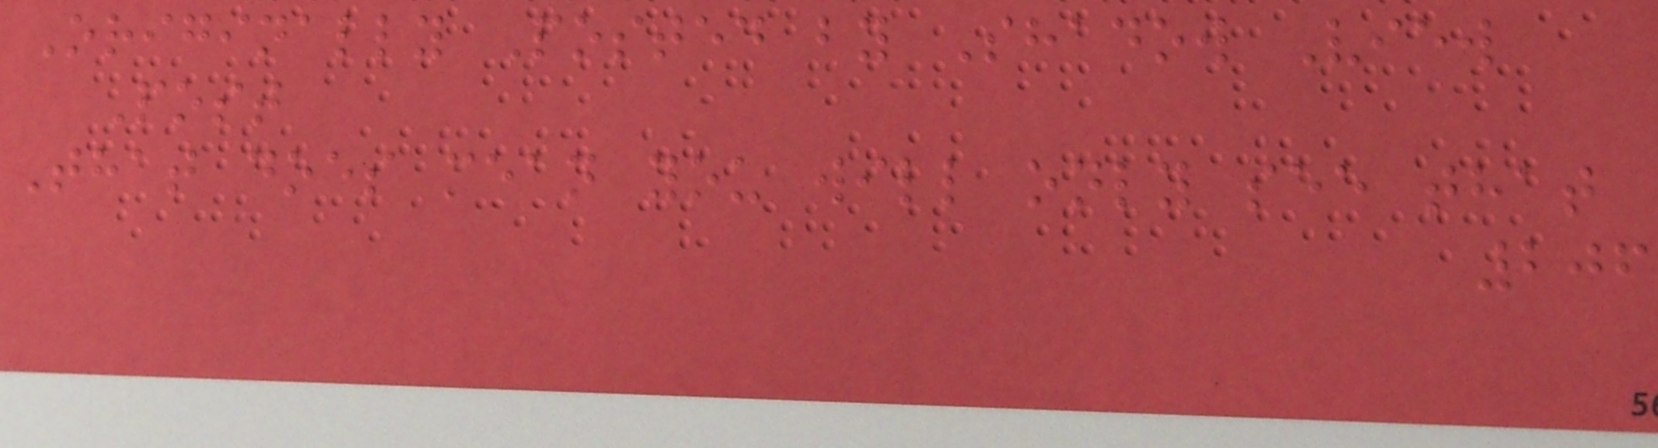Originally Posted by Shadow View
Post
That does mean you will only see that
206
